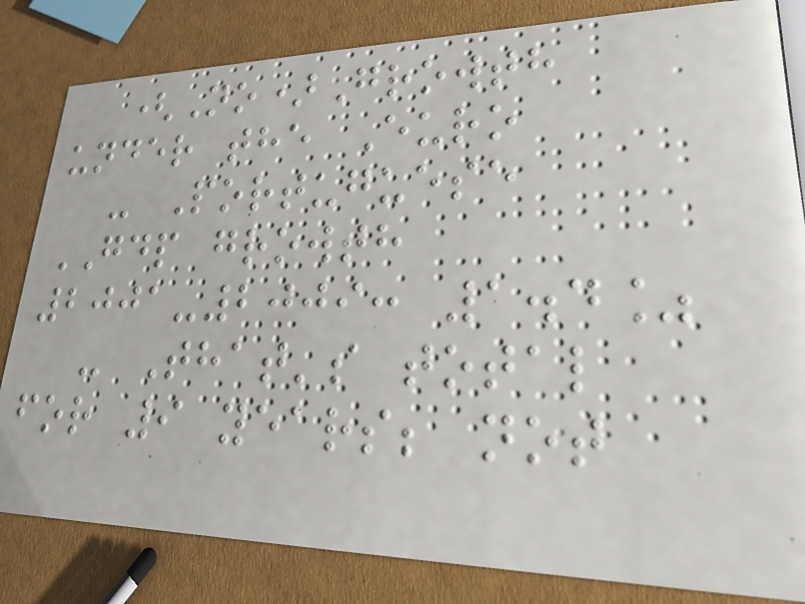(No)Growth
under the Euro
- Portuguese
GDP growth
2001-2009: 1.4%
- That's total
for 9 years; not
